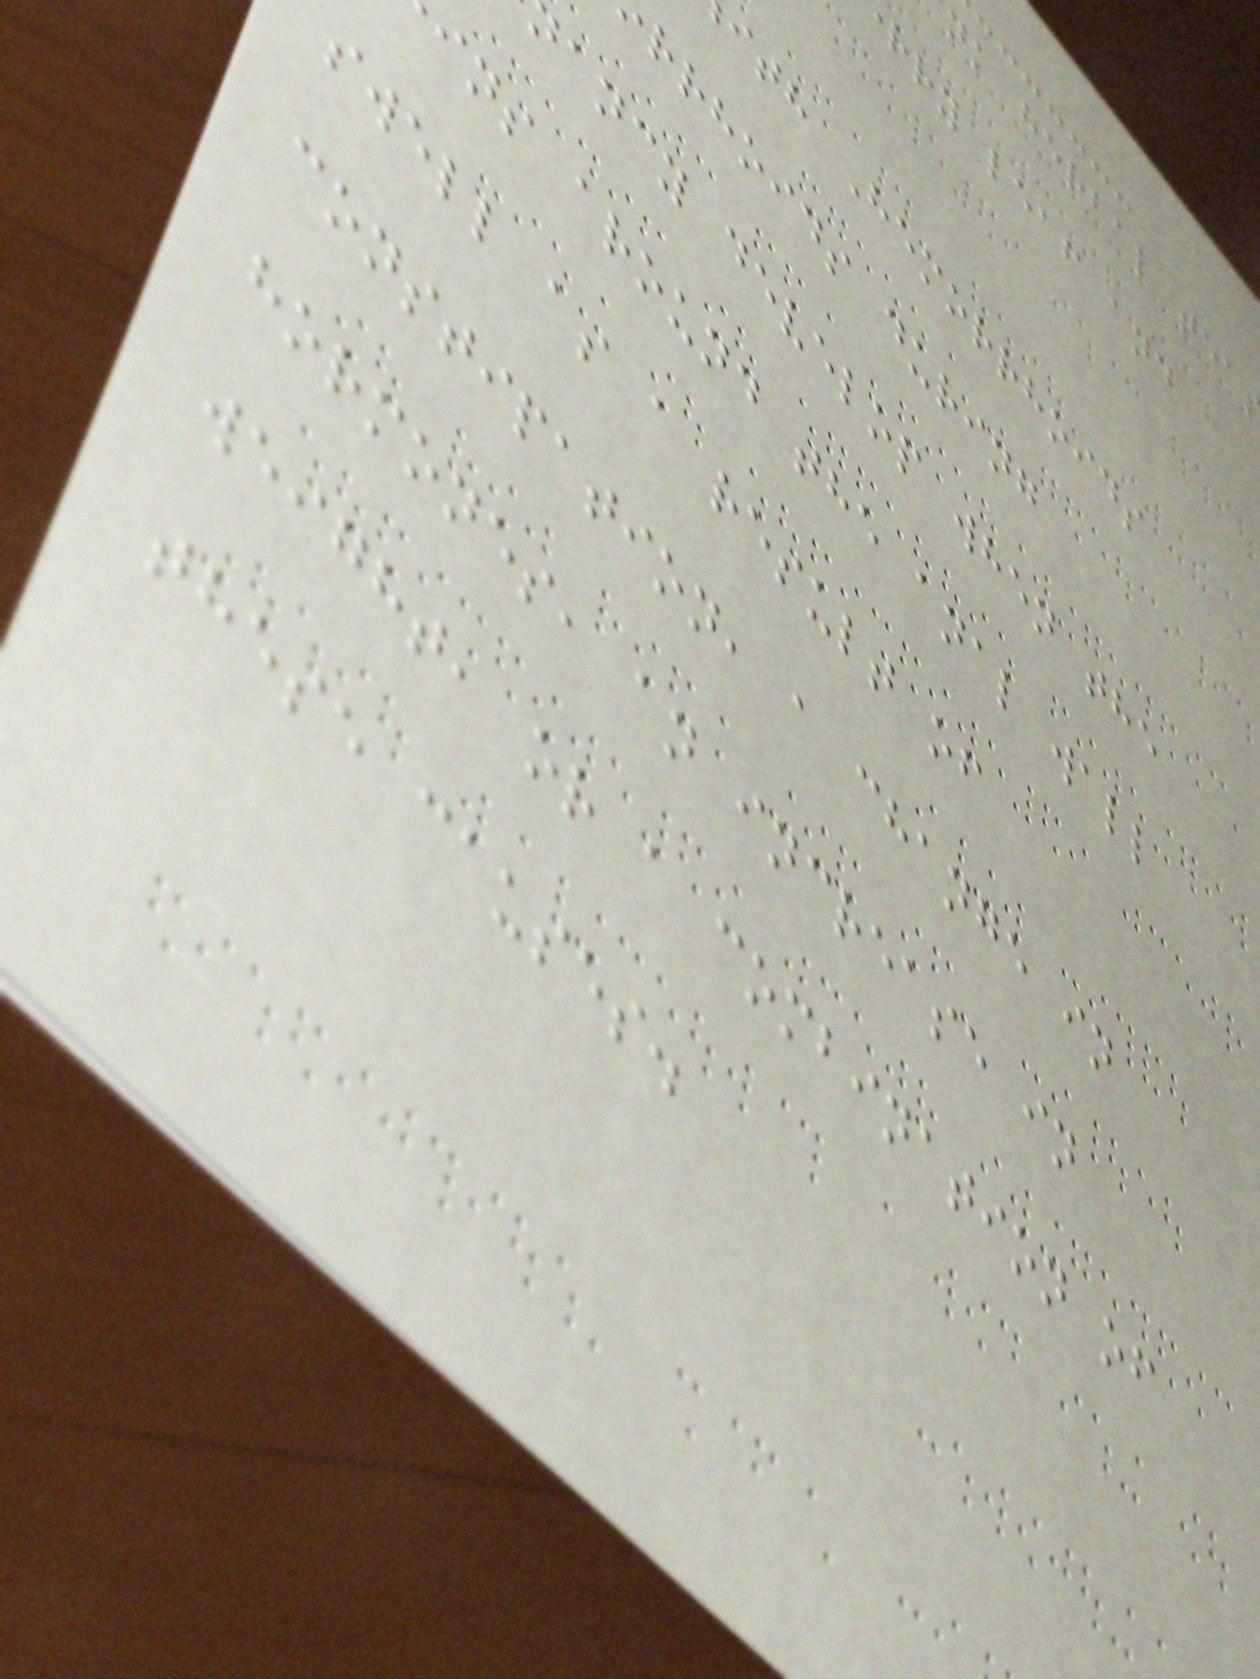nk herbal tea
rry leaf and
ith Hemorrhoids
rrhoids during
ancy develop when the
ins around the anal wall
swell as a result of
constipation, a change in
hormones, an increase in
weight, or a combination of
these causes.
